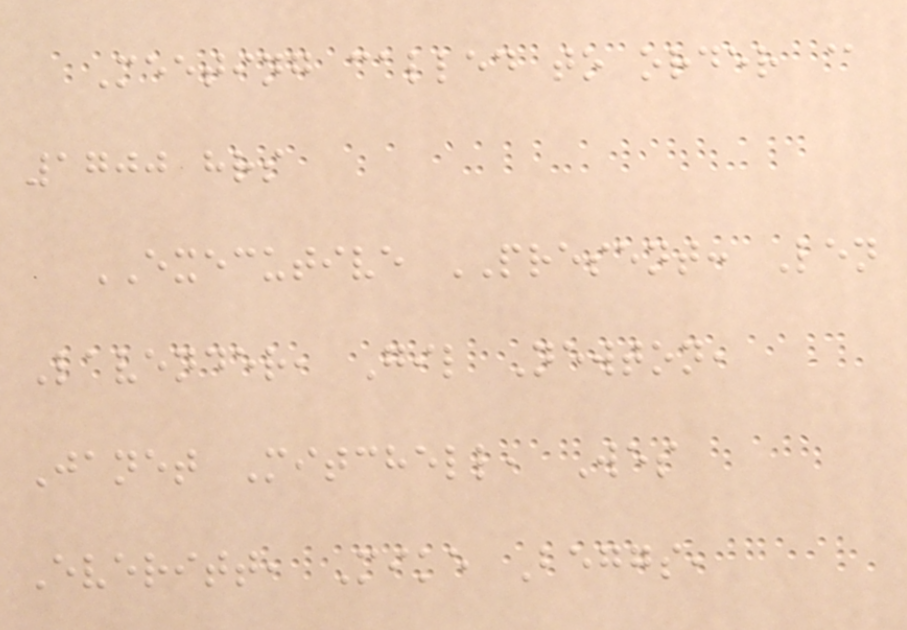Meeting called to order @
1700 hrs
EXECUTIVE PRESENT: Len
Lavender, Gil Newton,
Janet Mitchell, Wes
Everitt, Mike Beggs,
